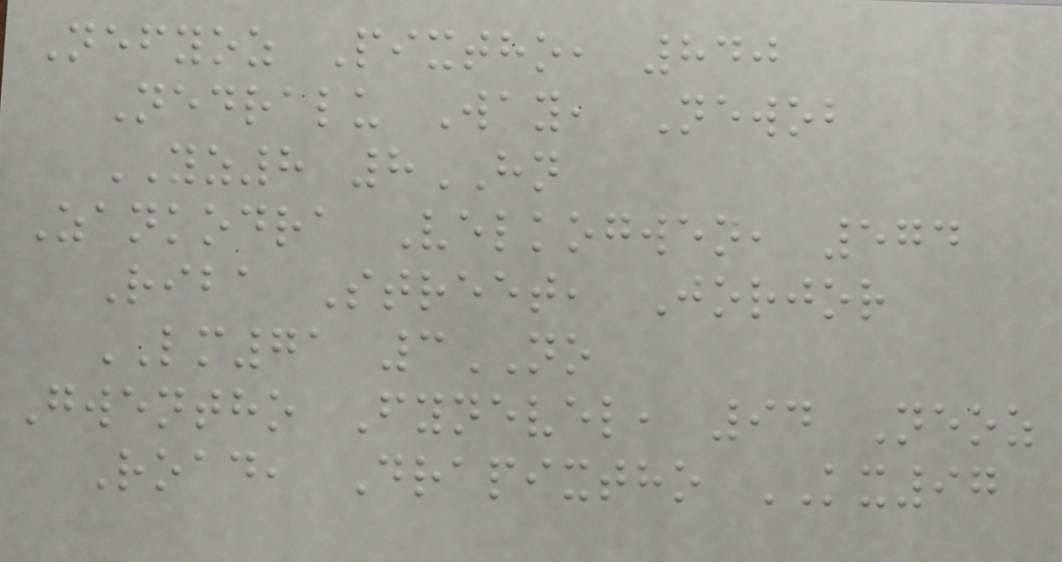Nefyoz Pixtho, 840
Nedralu Way, Newob
YZ8 8HN
Zankodra Velkogwen, 574
Riba Street, Jorjor
LM71 3NO
Gwentho Fynevel, 94 Neoz
Road, Drapixtho KX97
